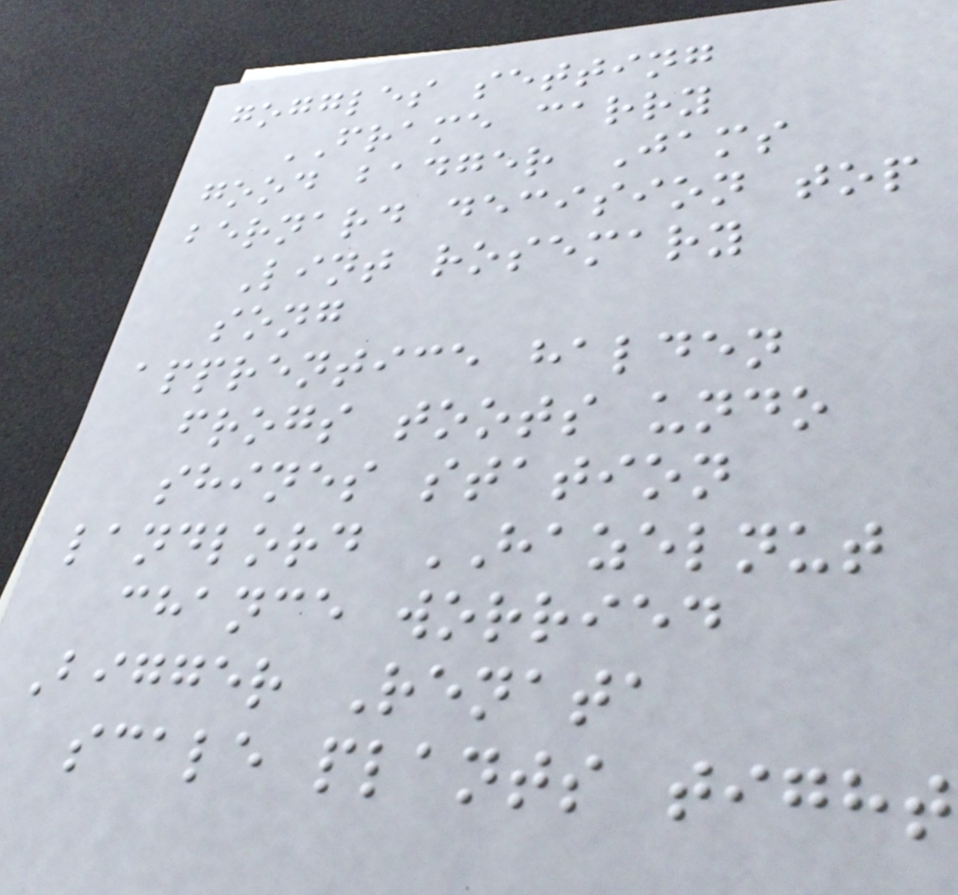goggles setting
FRAME carry
good badger Jams
bernard decision top
Lint rosemary
song
apprentice halden
frogs toots undo
shines station
landlord HAZELNUT
chance worried
Bigger Renata
scale plants tight
